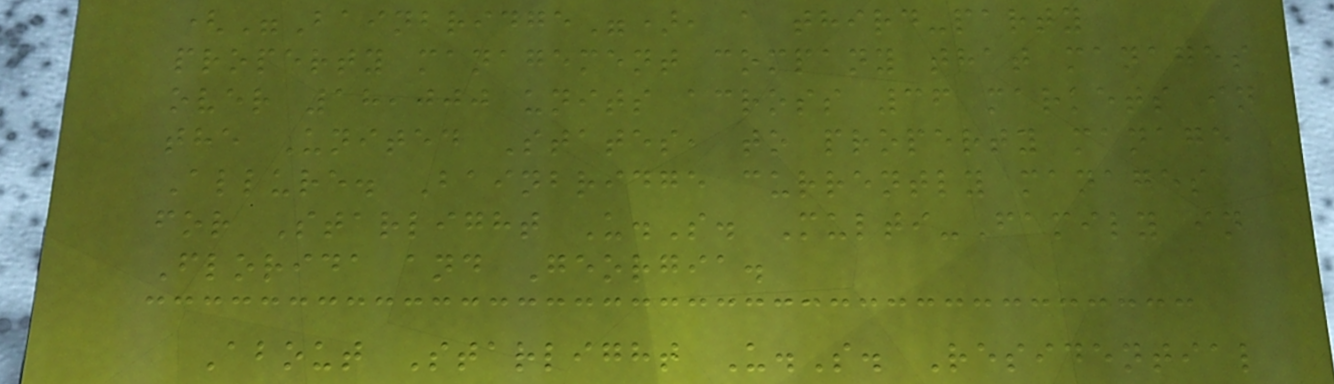("Bainbridge"), a third-party
property management company that manages
over 18,000 units across 36 markets in
the United States, to property manage
Allure. Bainbridge currently manages
for Starlight U.S. Multi-Family in
Florida and Georgia.
About Starlight U.S. Residential
